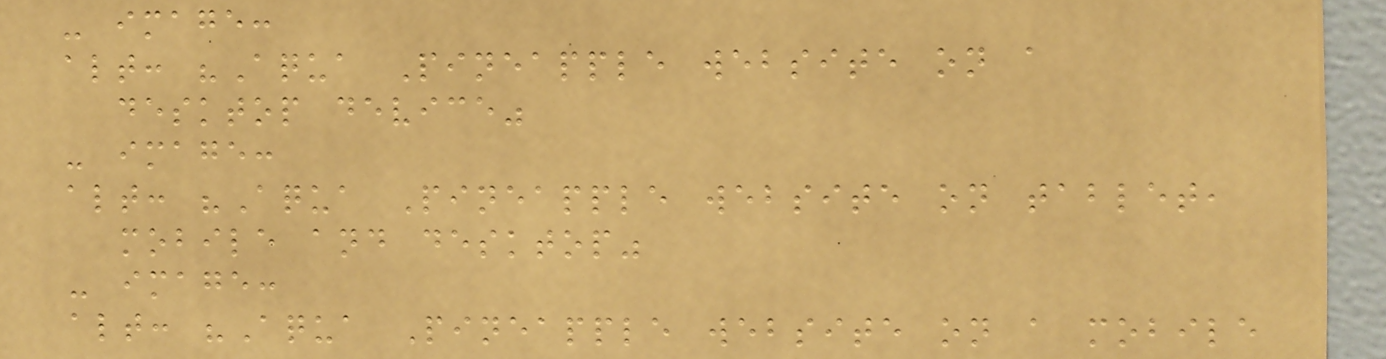- image:
alt: "Aqua Pineapple website on a
desktop device"
- image:
alt: "Aqua Pineapple website on tablet,
mobile and desktop"
- image:
alt: "Aqua Pineapple website on a mobile
